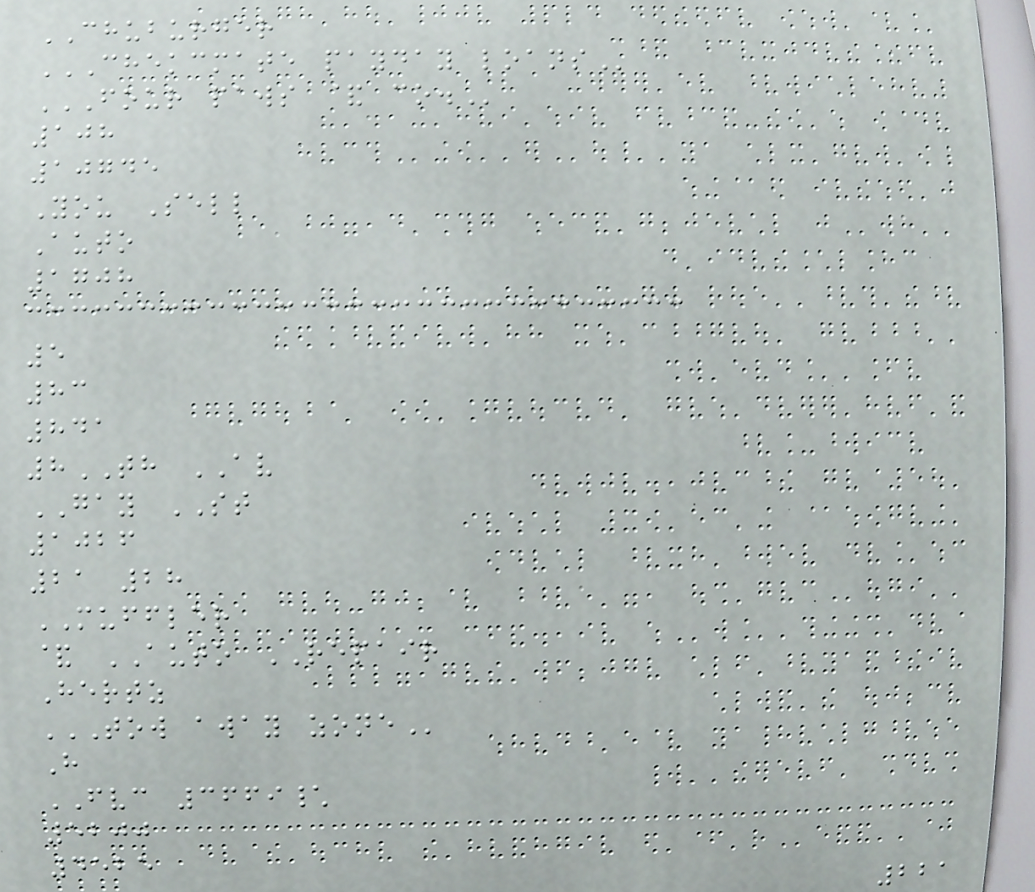CHUBURGER
CHEKCMATE PAYDAY LOANS
FOUR PAWS & CO.
108
10745
You Sell
Auto
1708
5
83
841
8TH AV
GAY ST
1026
21 28
MUFFLER
& AUTO REPAIR
Hertz
TOW AWAY ZONE
H
FVC 3669\
5200
4525
221
